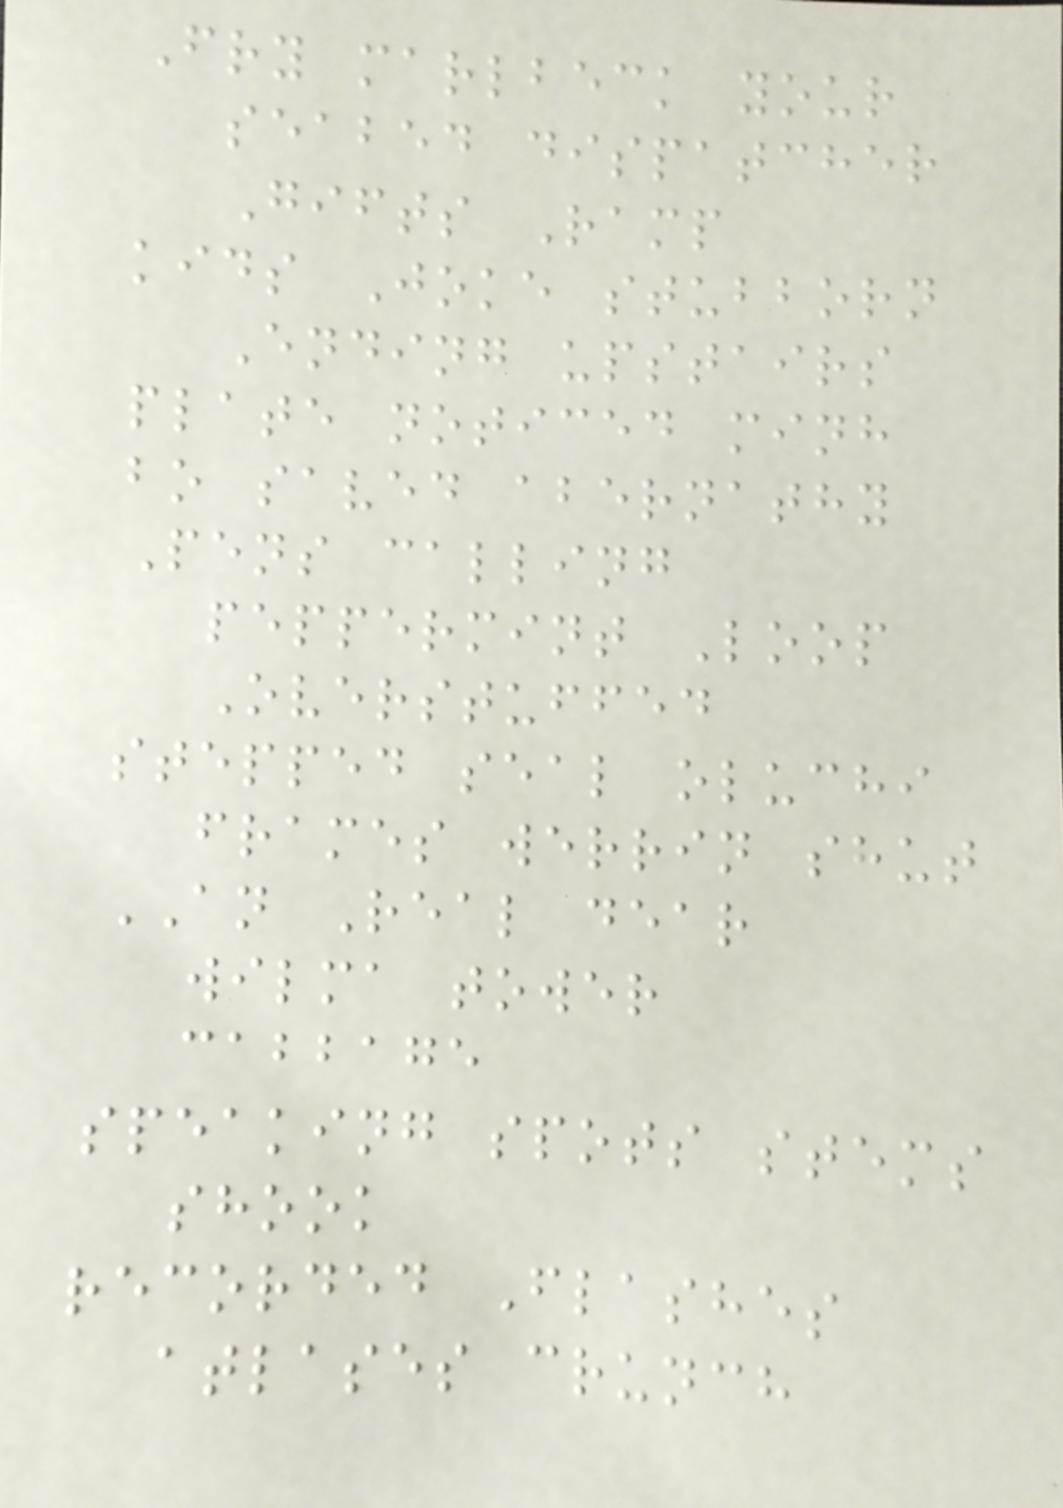Fry marlbeck your
seabed dispatcher
Gifts Ramp
kids Joke stubborn
Ending upstairs
plate noticed minh
bo saved abernathy
Pens calling
peppermint Loop
Overstuffed
stepped seal oluchi
frames werrin shut
AN Real dear
wilma tower
cabbage
speaking spots stems
shook
recorded Flashes
atlases crunch
